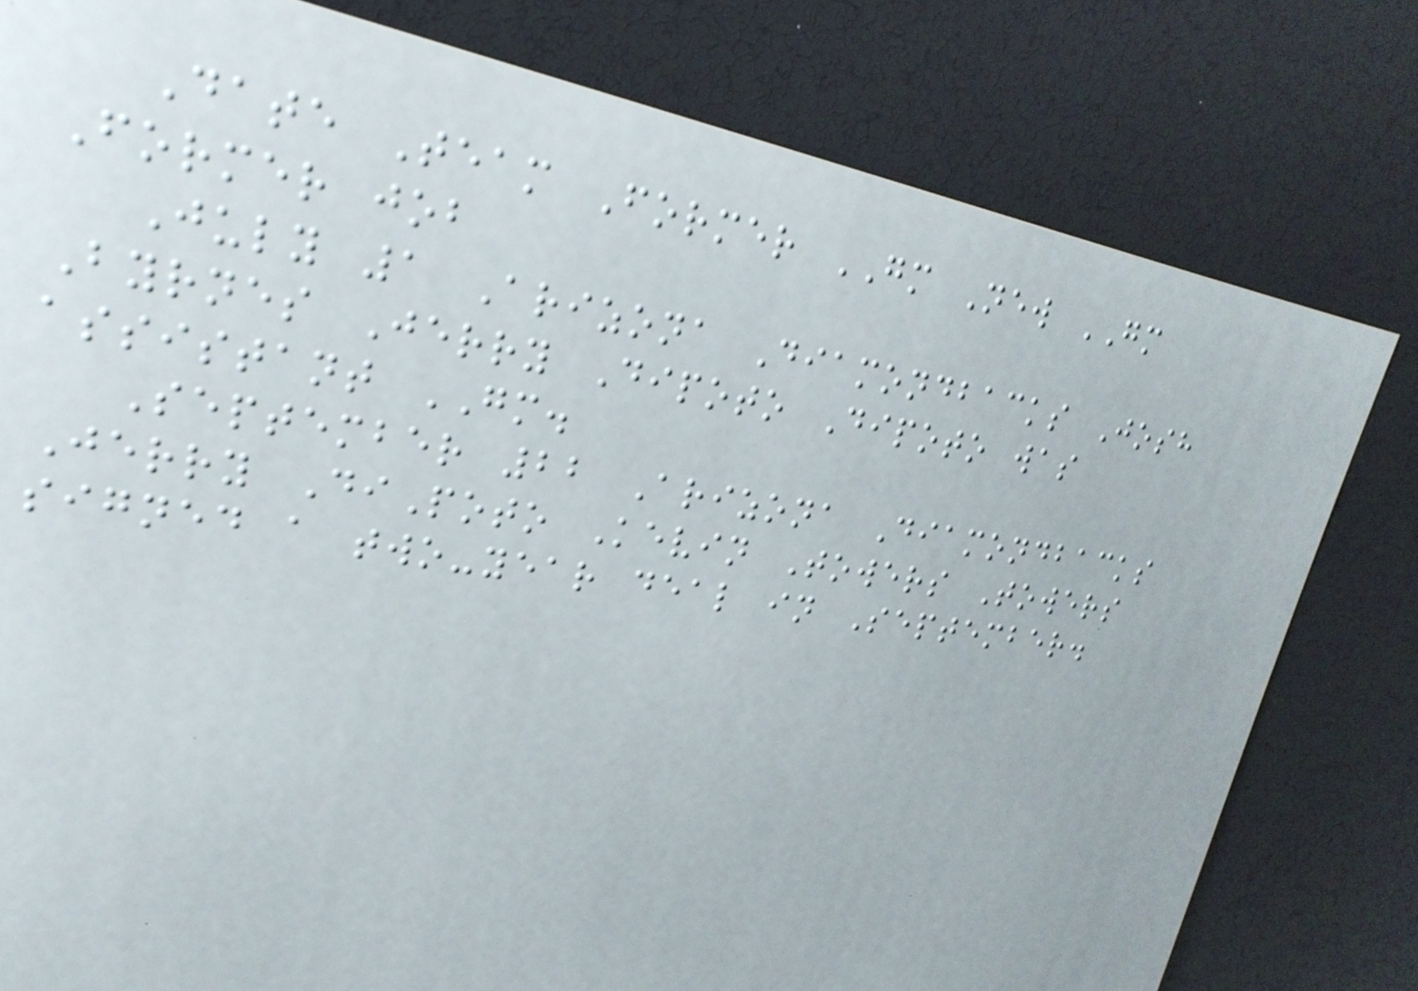Date Team Former GM New GM
Former job
July 1 Arizona Diamondbacks Josh
Byrnes Jerry Dipoto Dipoto was
assistant GM.
September 22 Arizona Diamondbacks
Jerry DiPoto Kevin Towers Towers
signed a two-year deal in September.
